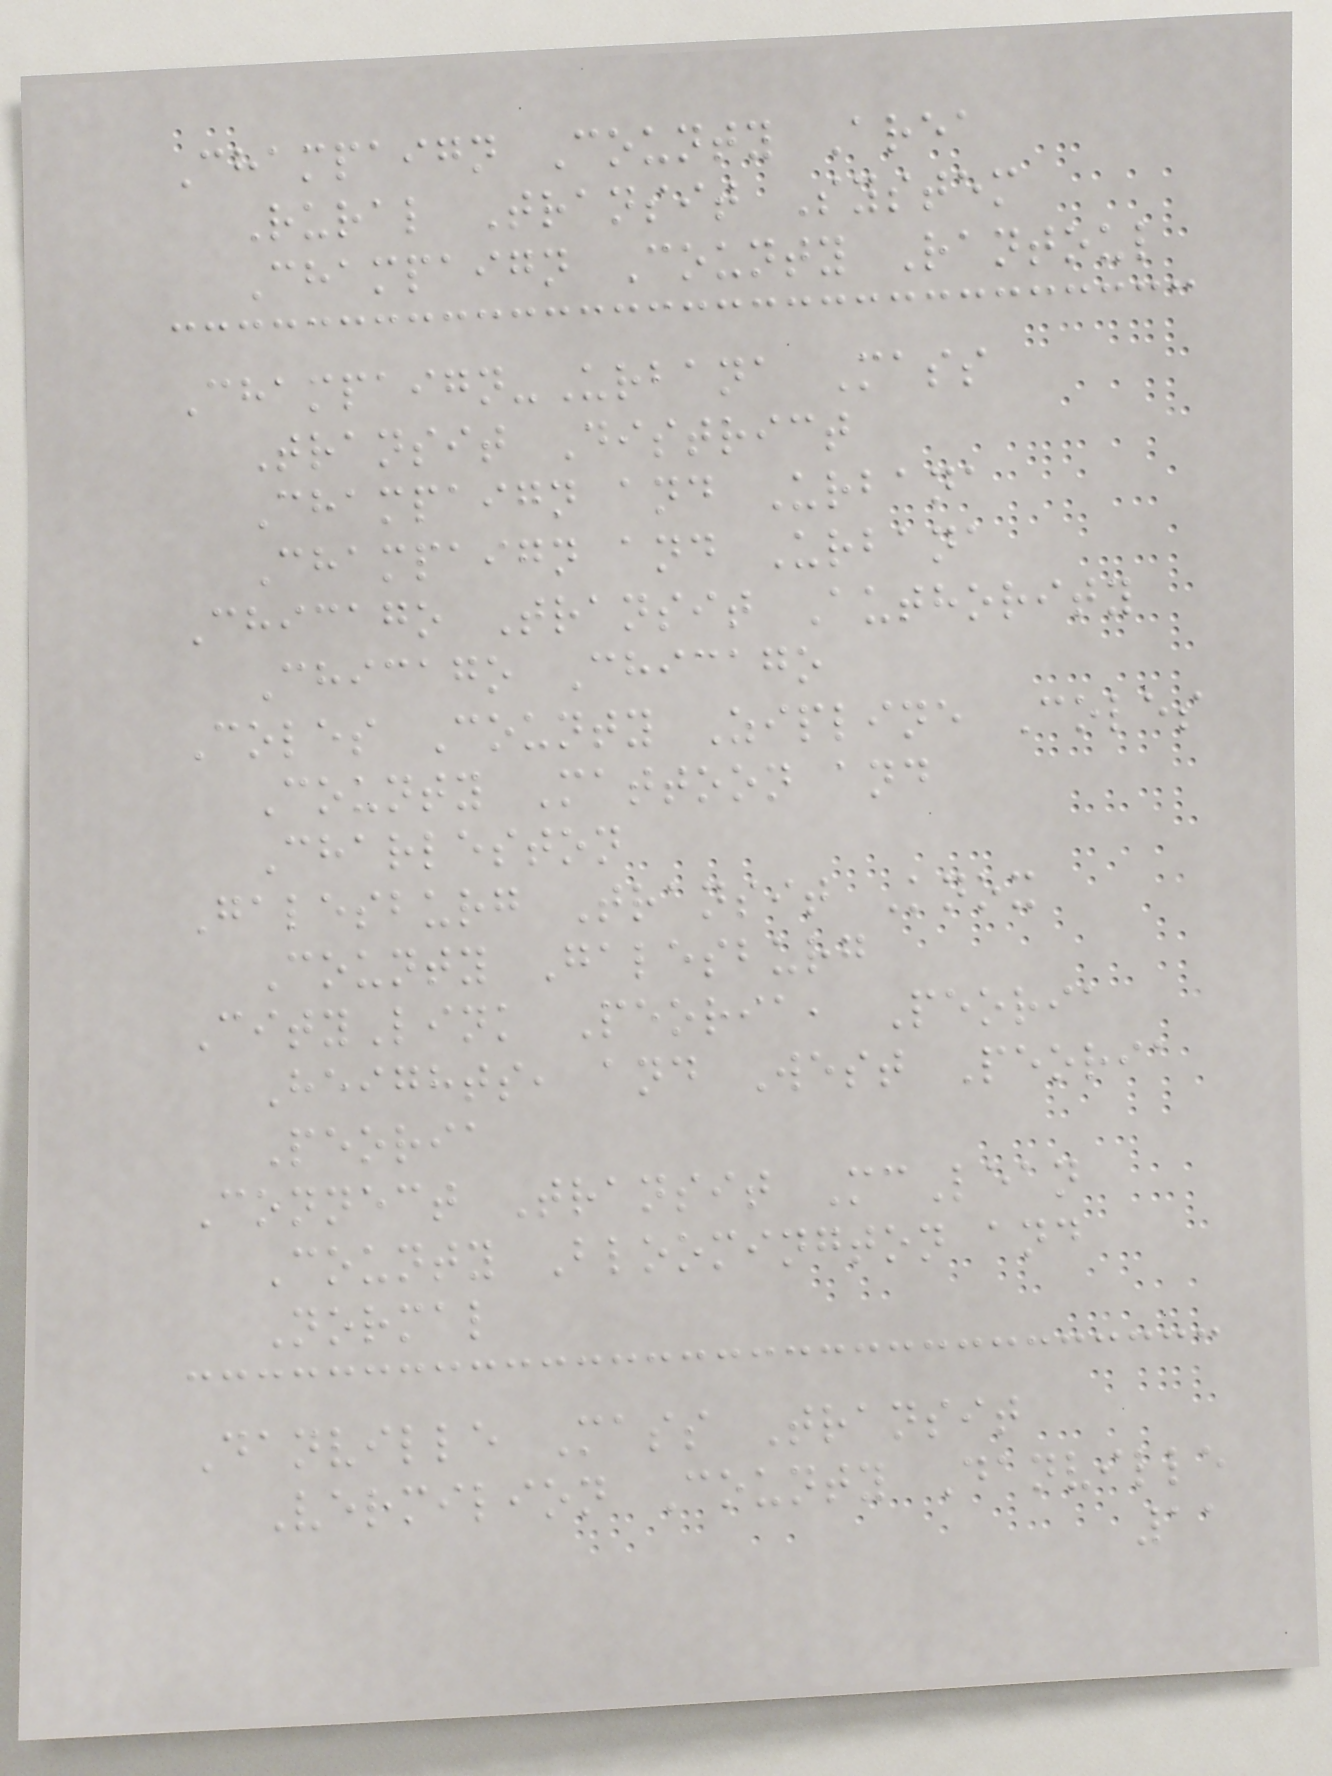Champaign County Area
Rural Transit System
Champaign County Rantoul
Champaign-Urbana Mass
Transit District
Champaign and Urbana
Champaign and Urbana
Chicago Transit Authority
Chicago Chicago
Coles County Zipline Coles
County Mattoon and
Charleston
Galesburg Transit Knox
County Galesburg
CityLink Peoria, Peoria
Heights, and West Peoria
Peoria
Connect Transit McLean
County Bloomington and
Normal
Danville Mass Transit
Vermilion County Danville
11
